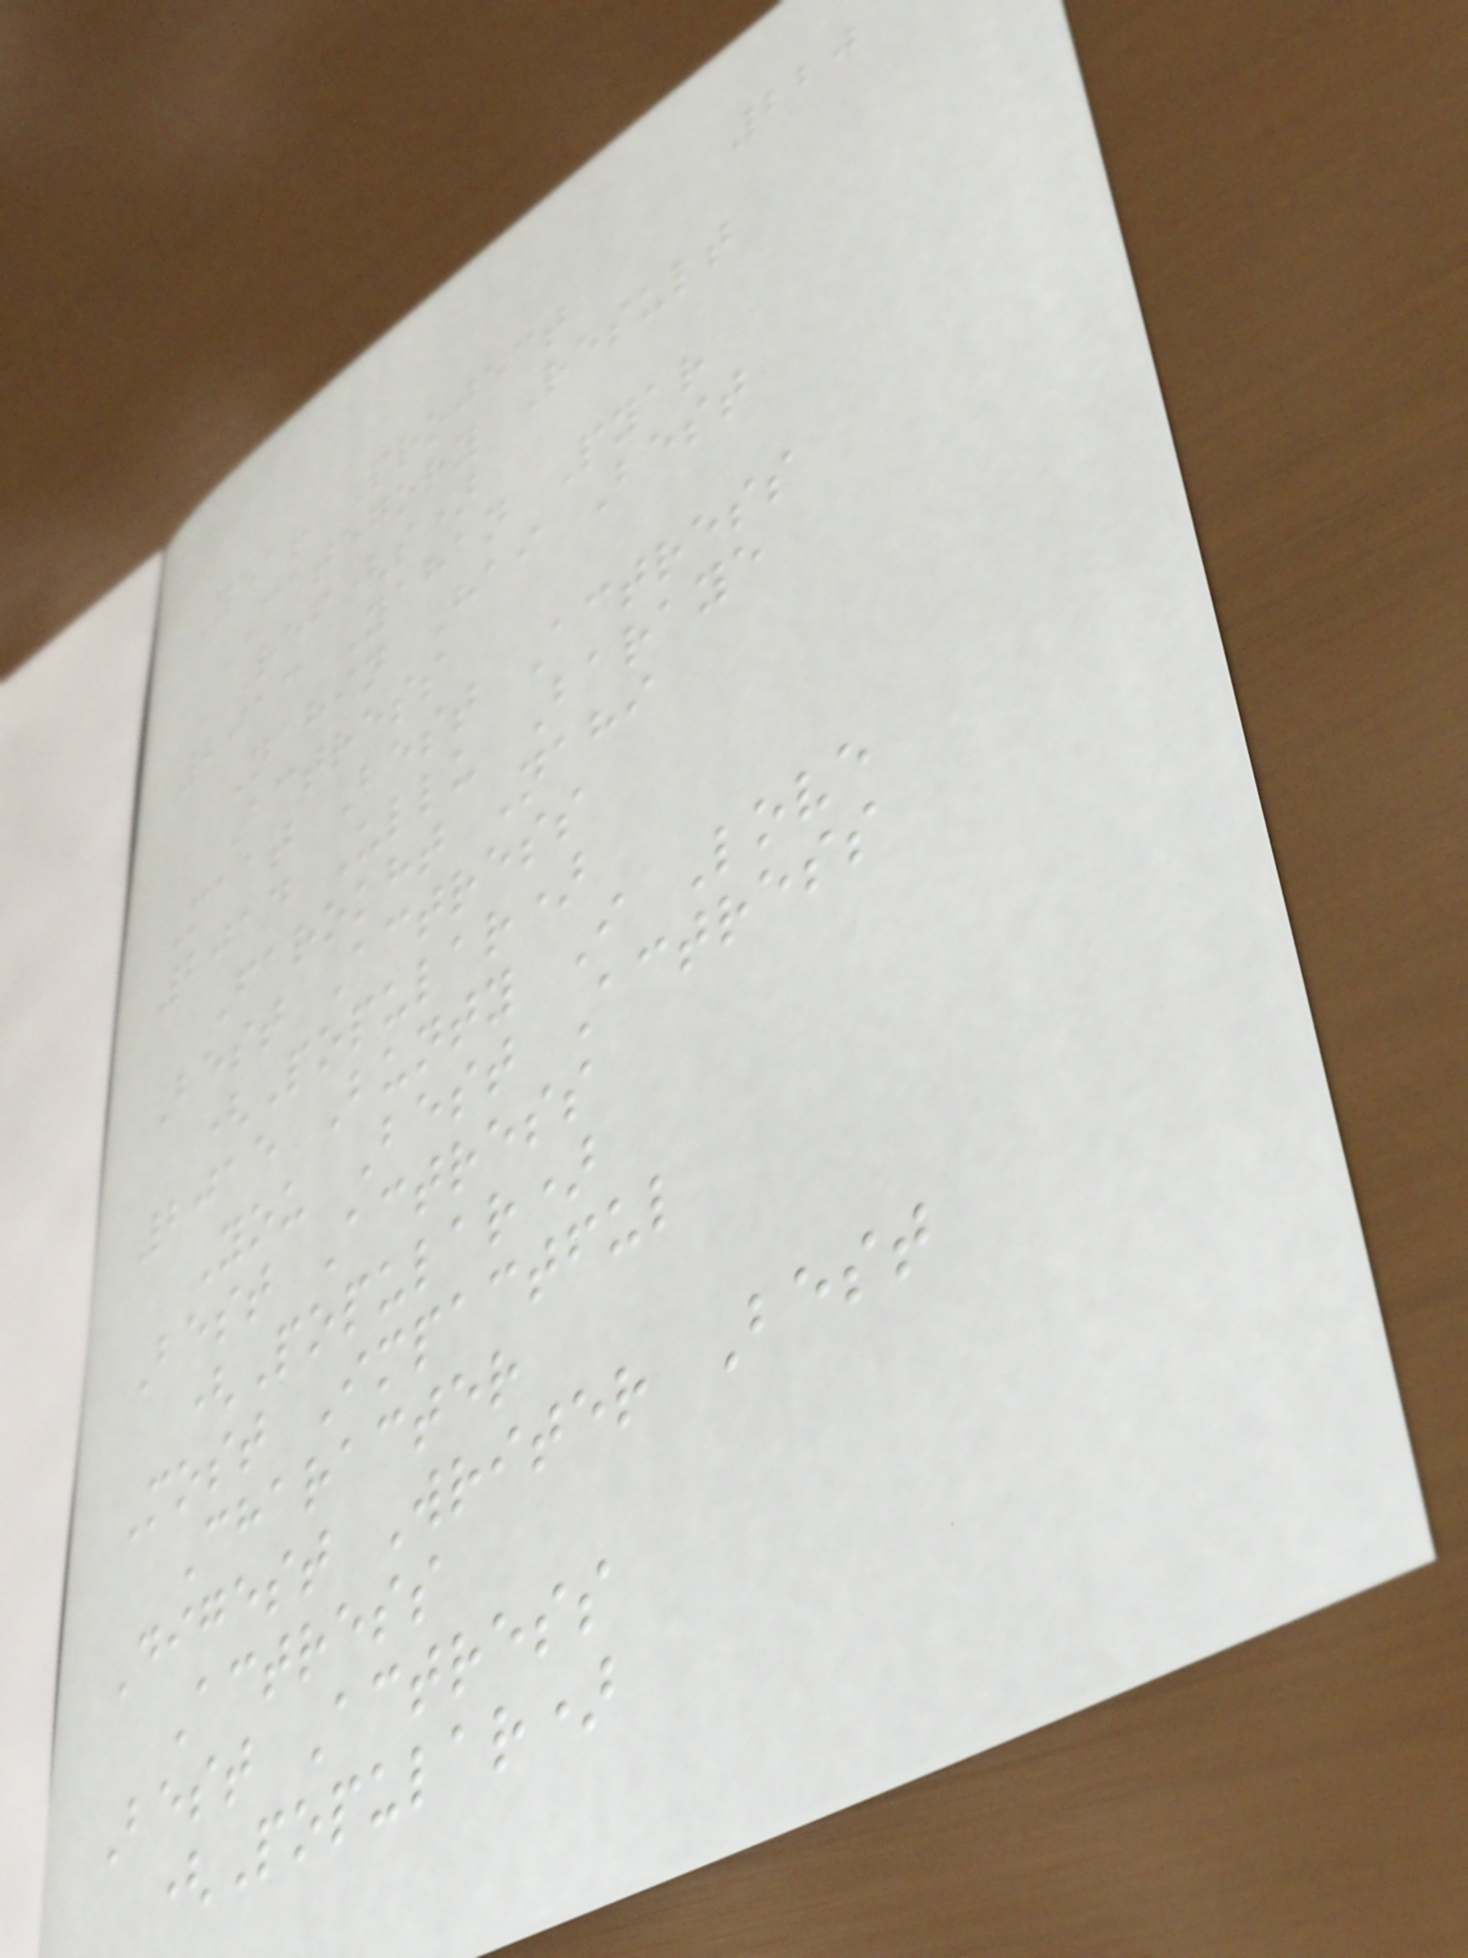220
Year Project
Category Result
Ref(s)
2013 Yahan Pyar
Nahin Hai Best
Actress
Maat Best Actress
2014 Ullu Baraye
Farokht Nahi
Best Actress
(Popular)
2015 Bunty I Love
You Best Actress
Best Actress
(Popular)
Most Impactful
Character
Digest Writer Best
Actress
Best Actress
(Popular)
